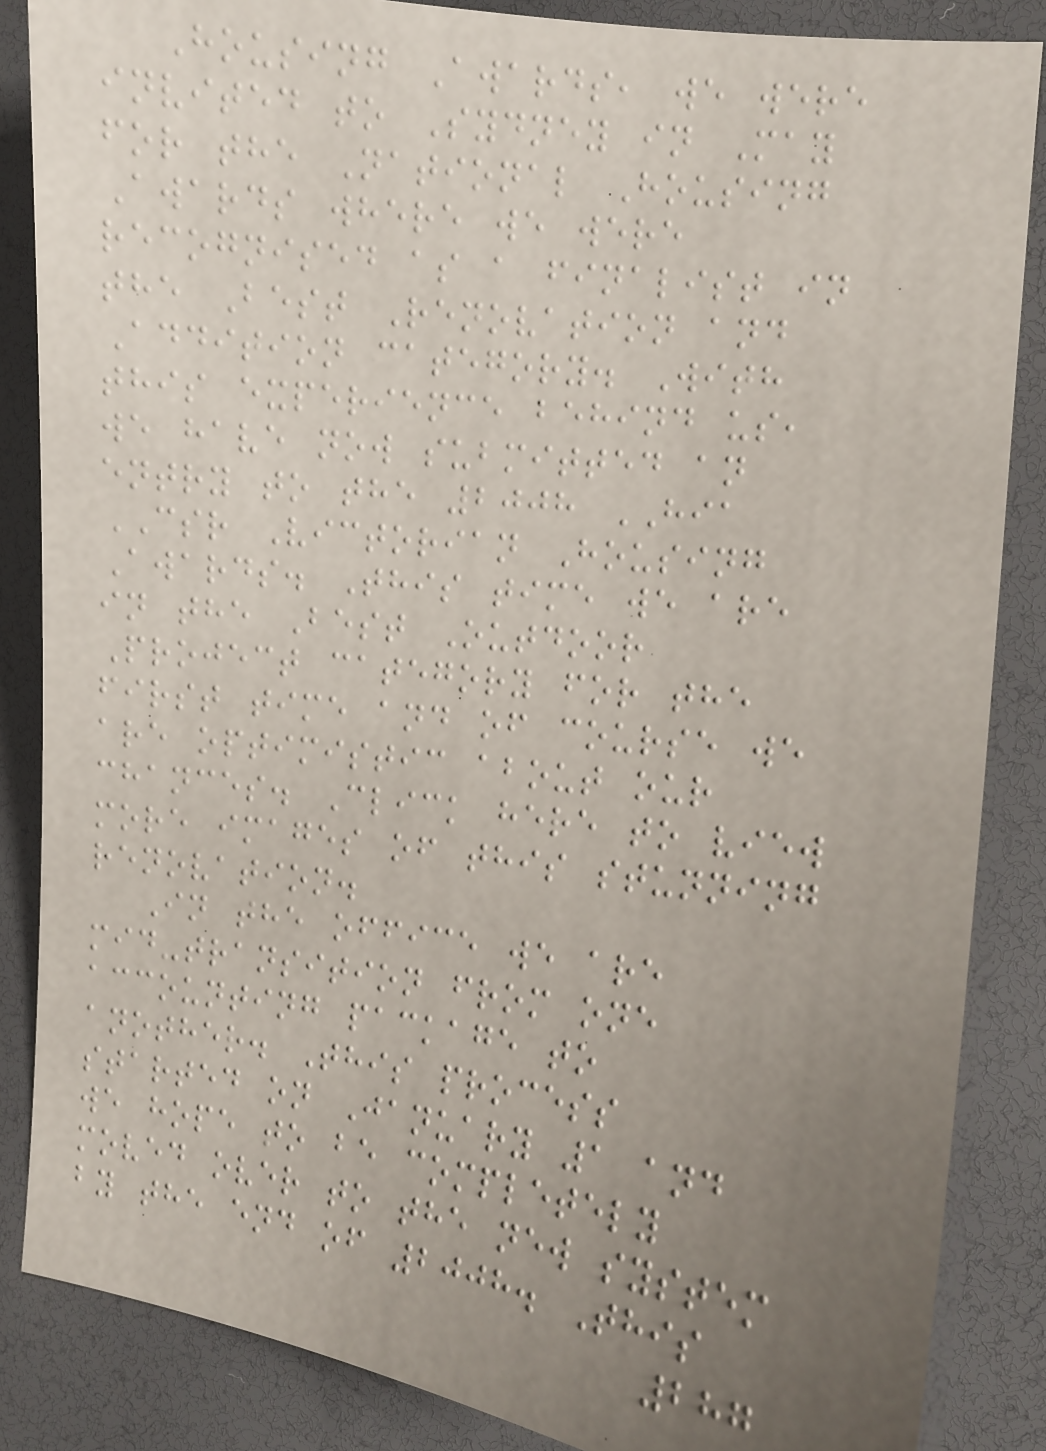Housing Awards, we were
invited to Sydney in May
for the National Housing
Awards where we were
recognised as a finalist in
the Best Renovation and
Addition category. With
this experience behind us,
we have now submitted an
entry to the 2008 HIA
CSR Victorian Housing
Awards. This time we are
in the Best Outdoor
Project category for the
first time and of course we
are optimistic about our
chances. Click here to view
more images of this stunning
renovation.
In the office we are
mid-transition from one
accounting package to
another. This process
started on January 1 and
we hope to be completely
moved over to the new system
by the end of 2008. This
287
